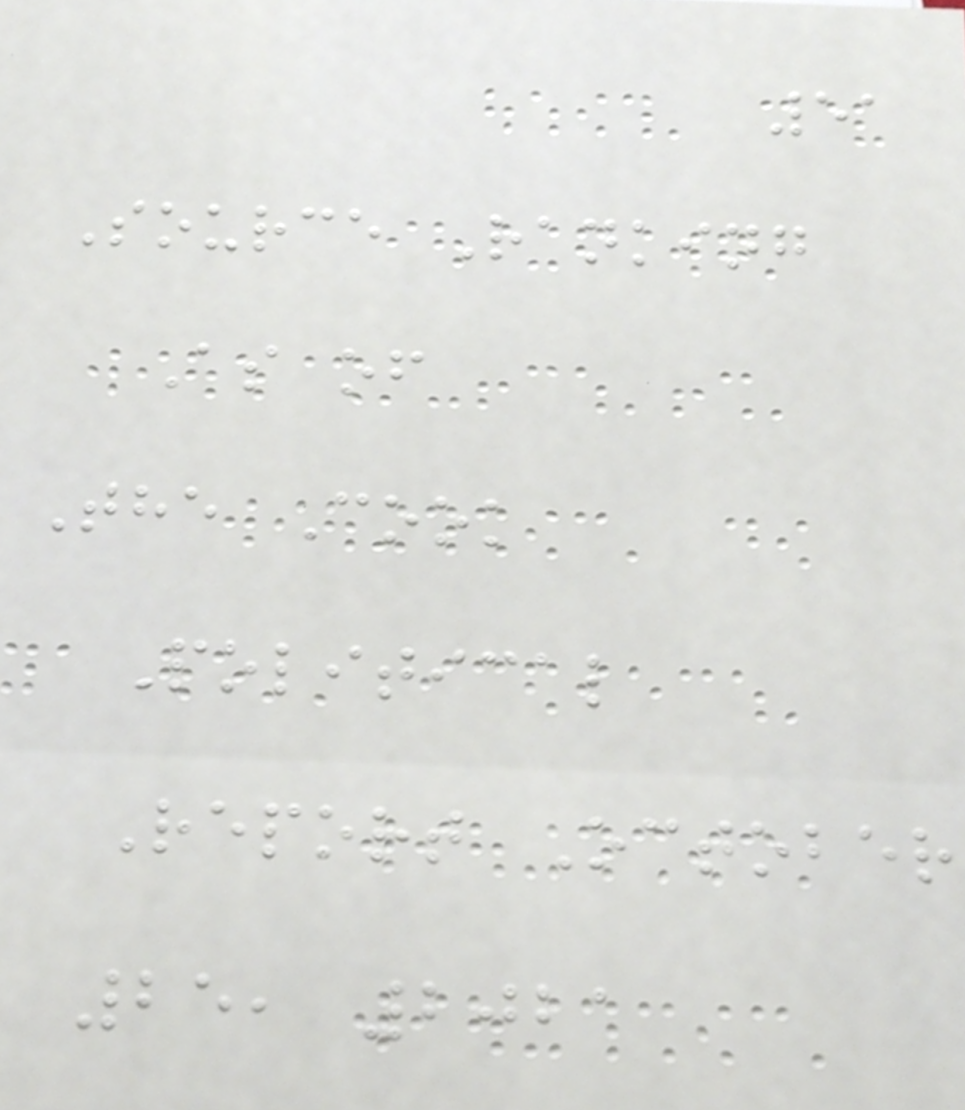51
Source Ranking
As of
The Cook
Political
Report October
25, 2021
